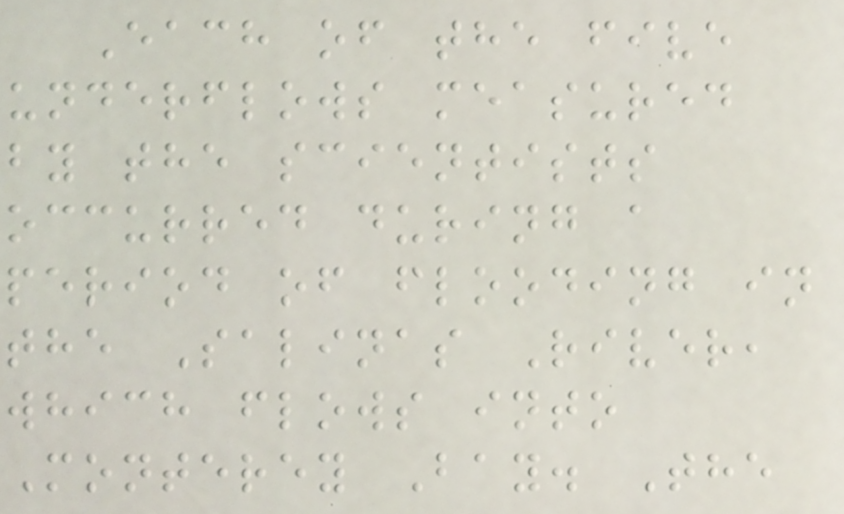Each of the five
underflows measured
by the scientists
occurred during a
period of flooding in
the Salinas River,
which flows into
Monterey Bay. The
